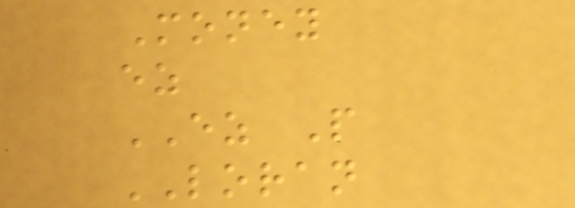Money
ez
EZ P
LORAN
